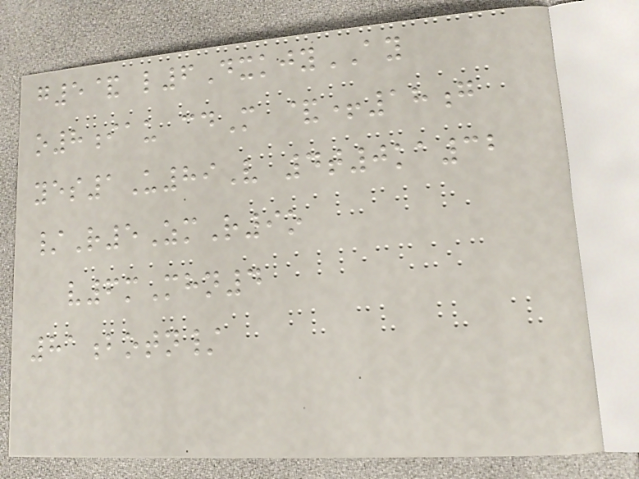g5& l6DxkjyAY
o8iau cdM &+18g
yes1U89V 4t0ka32
/R5ZmR9o
v6mMhn4
81botn/
